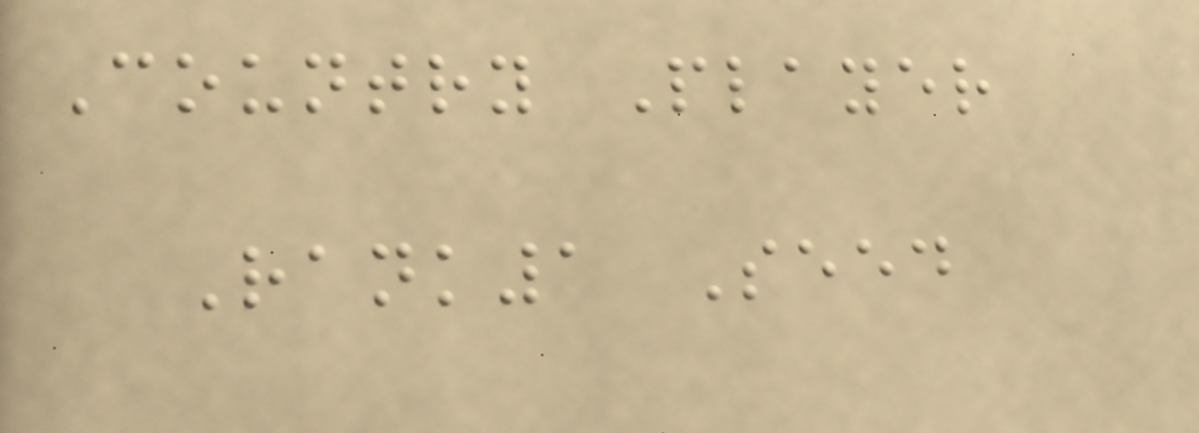Country Player
Rank1 Seed
